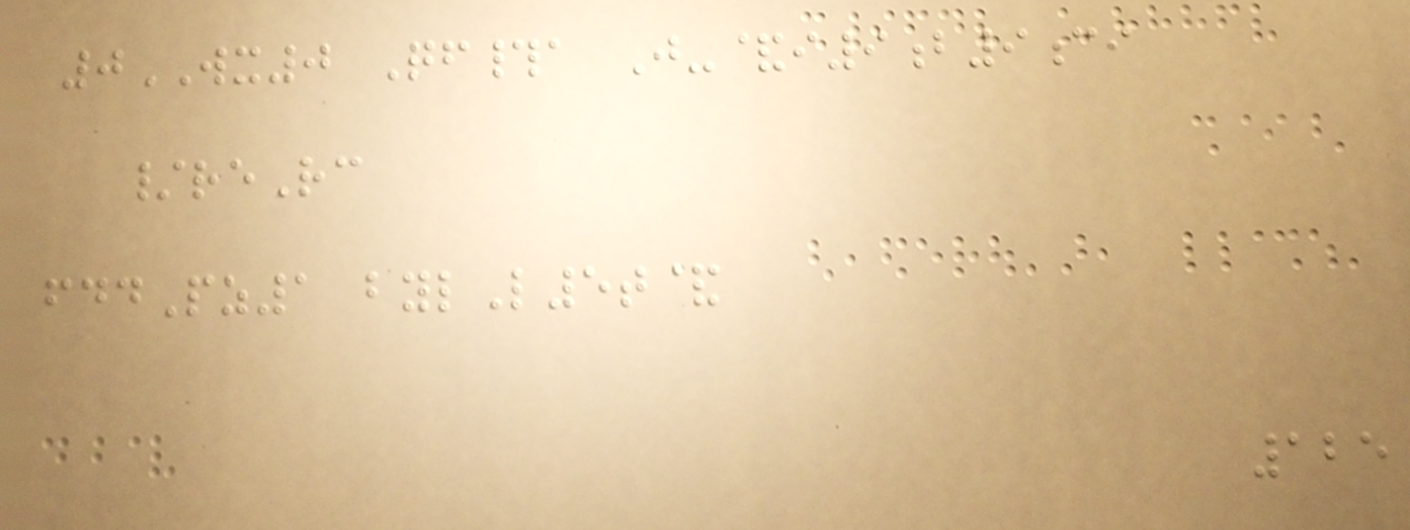0WX0 Qf#a J-&i9b9ci
/reRc
fddPz1 bylL5t&
125
